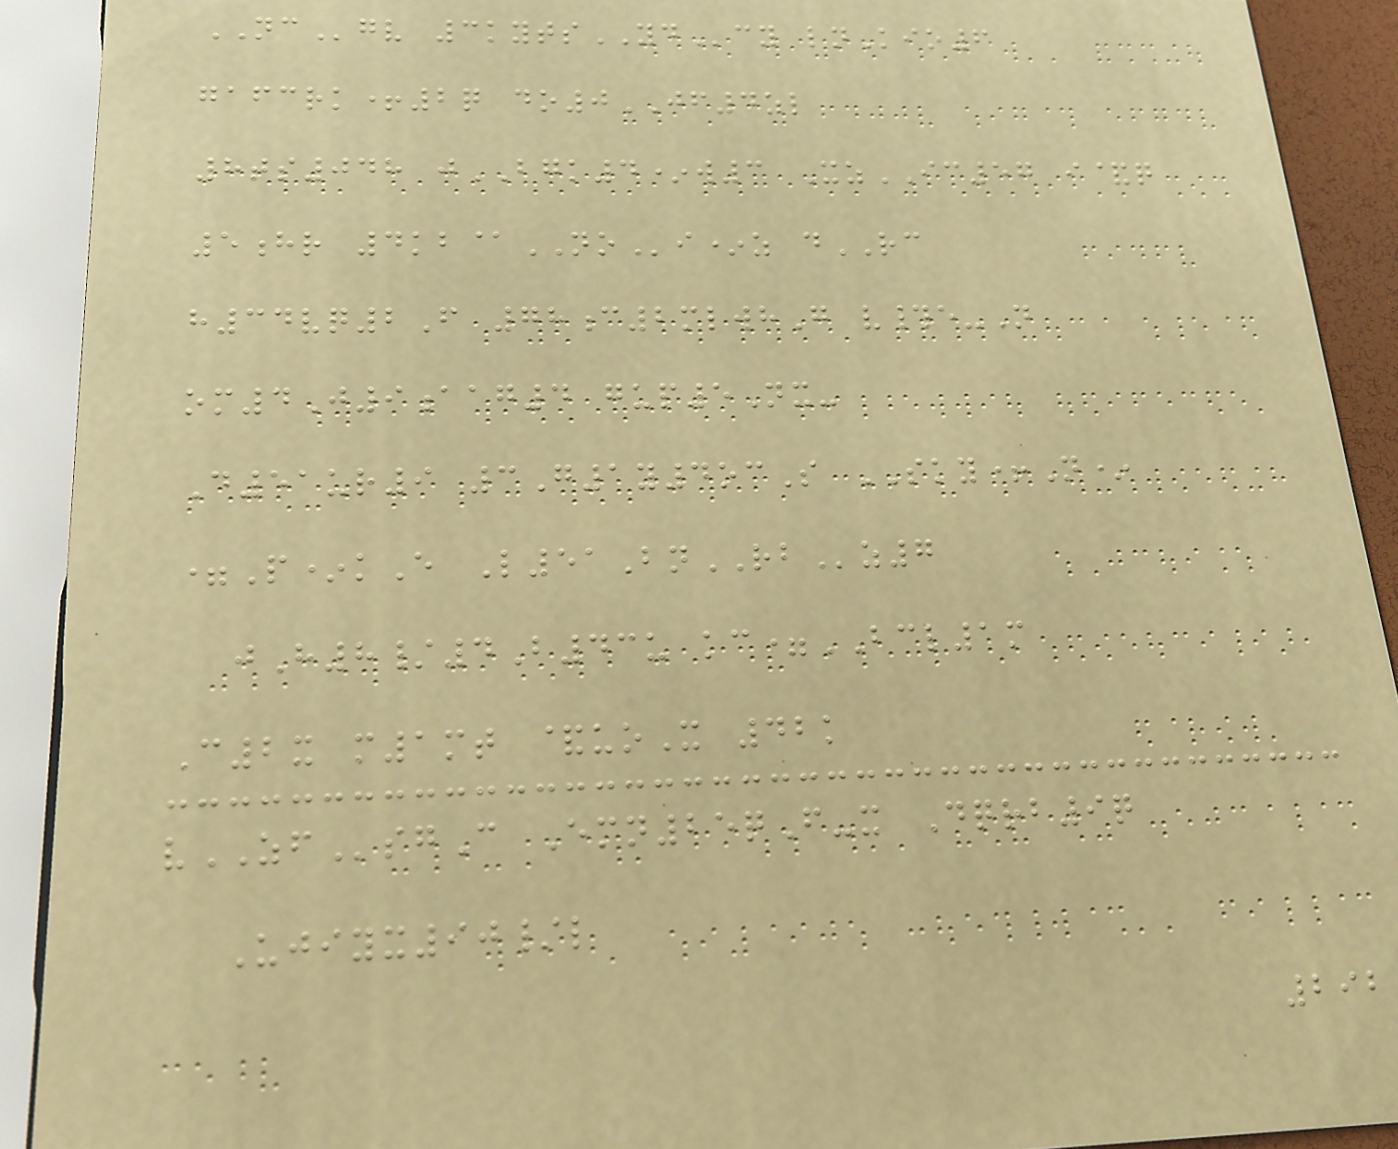NCgv 3kytsYDcy lnKio6
gafcrk+2q do0JF4zl
8ts048 jBGK4*w3 XzIC57 i&q
5hr 4kb@NOi*z dRC
h34vq2F 78c2mlwhG v#e-N
om4J9aag4 gup5Nx-
D51ur9 3G1y4ocS SKY+N*
=P*kE L51BnRBz7
jH8/4B43u kc=BCL1m
C2x m1mt &uoX 42k
vZFsgC Emn25qF-x Dqrb9q
Ujiyx90/l
292
